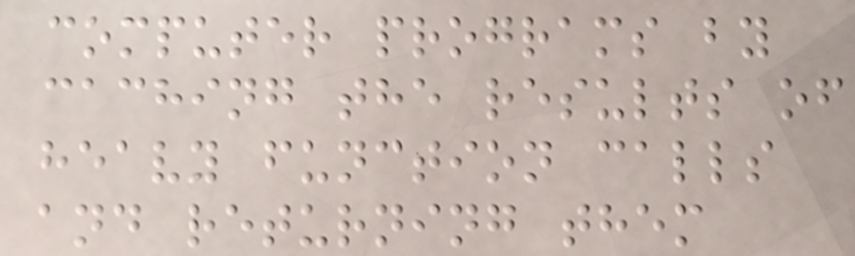computer programs by
caching the results of
heavy function calls
and returning them
